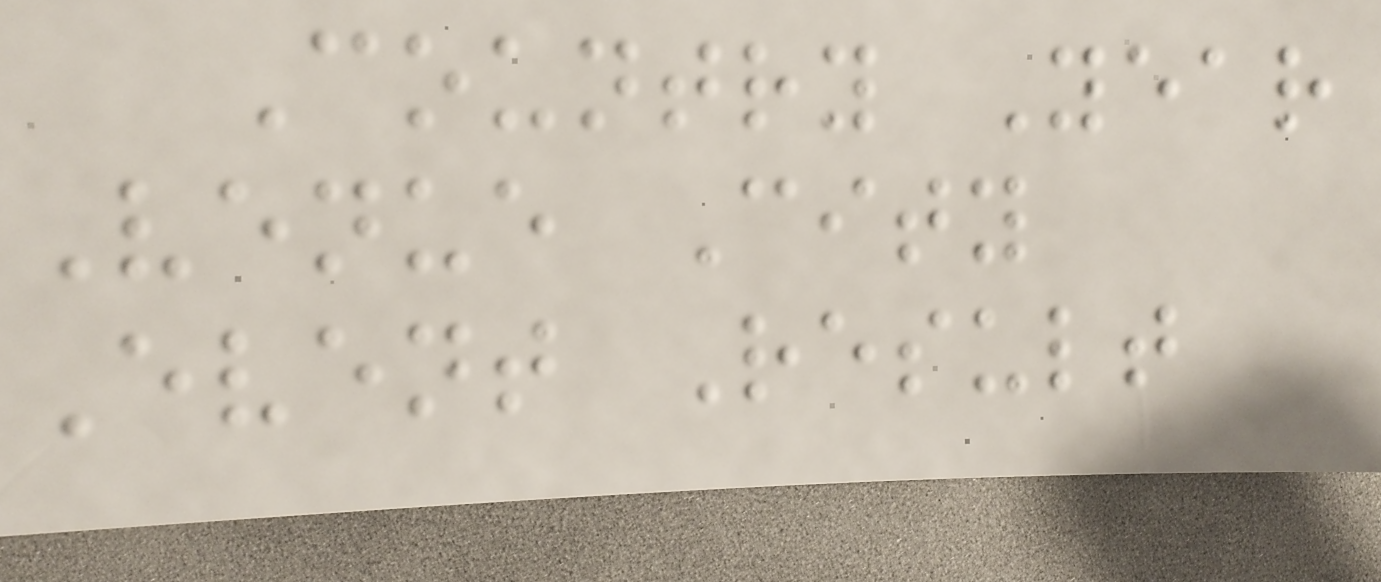Country Year
Venue City
Event Result
